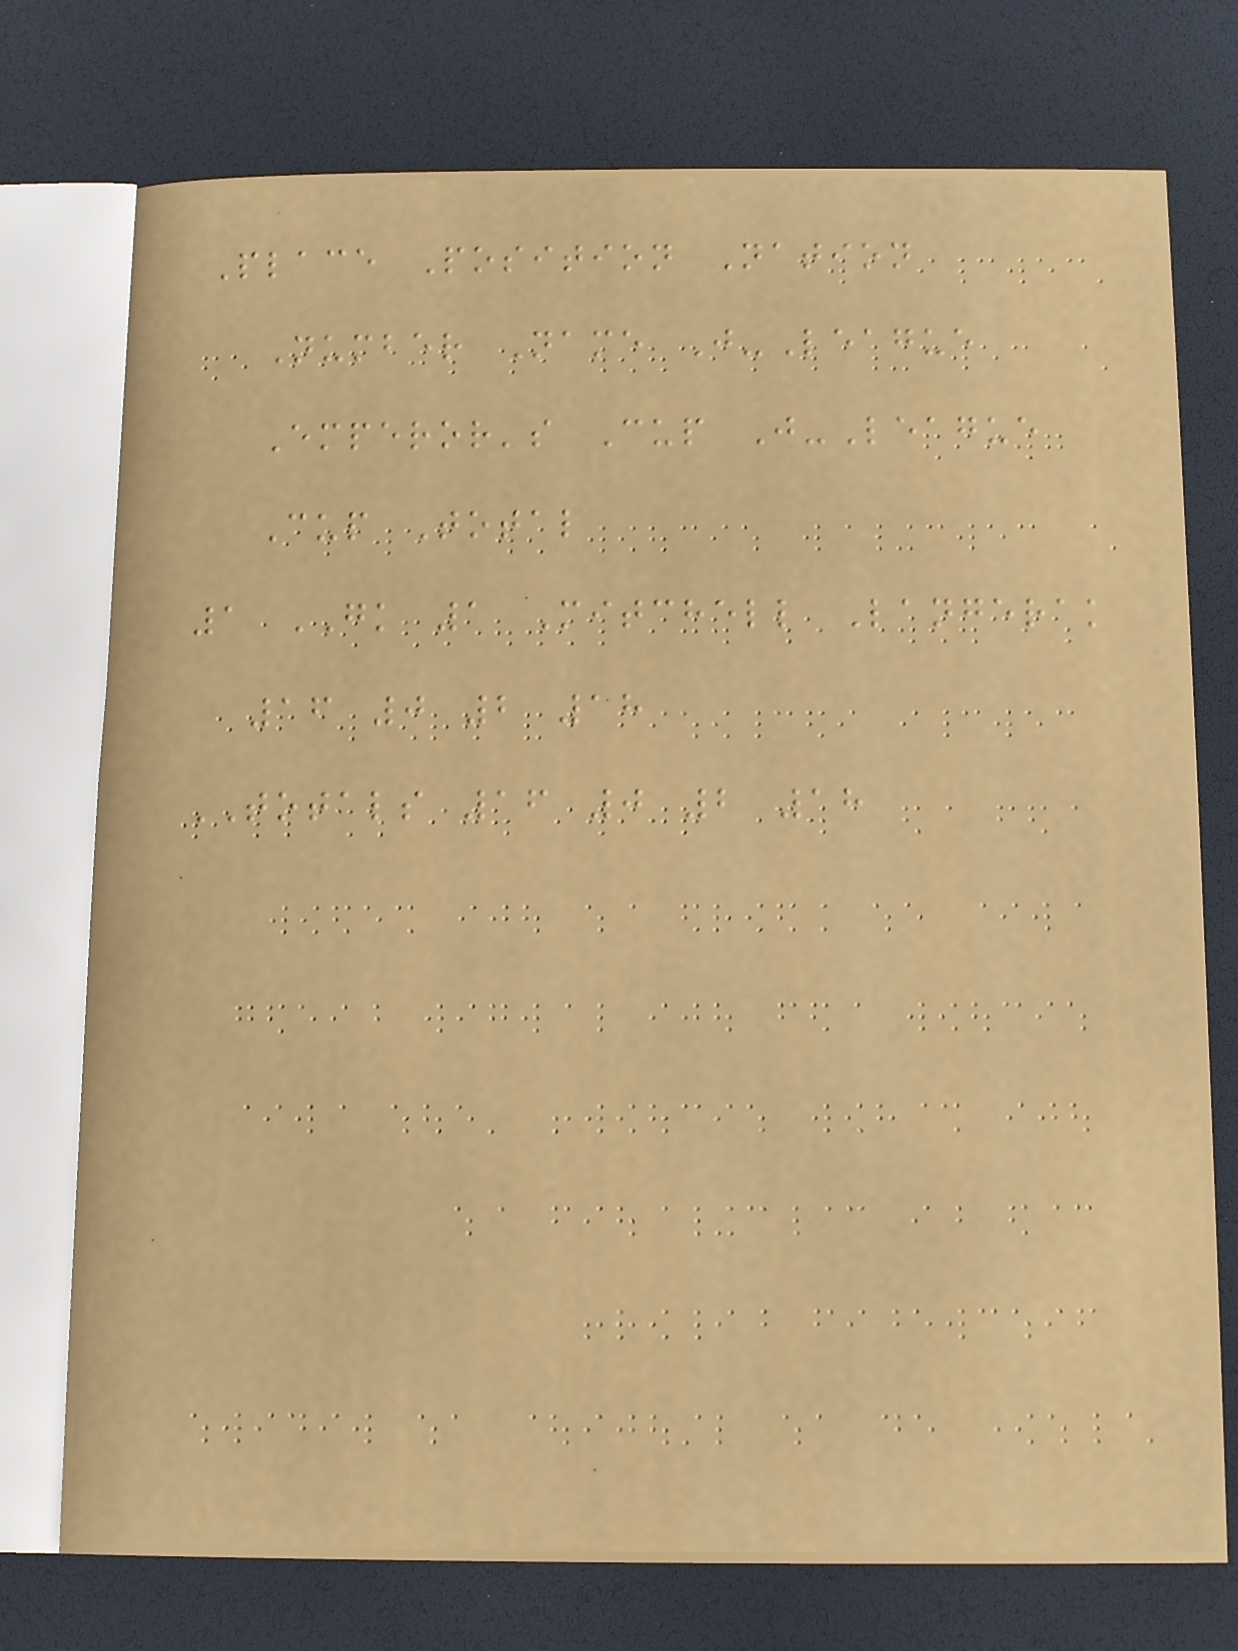Place Position Nation
Number Name J-League
Emperor's Cup J-League
Cup Total
1 GK 1 Mitchell Langerak
16 0 2 18
TOTALS 16 0 2 18
